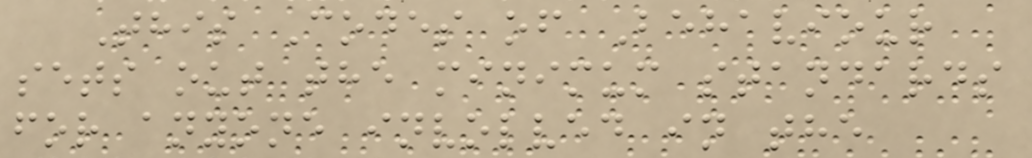This Codes of Behaviour
sets out the minimum standards
for anyone involved in the
